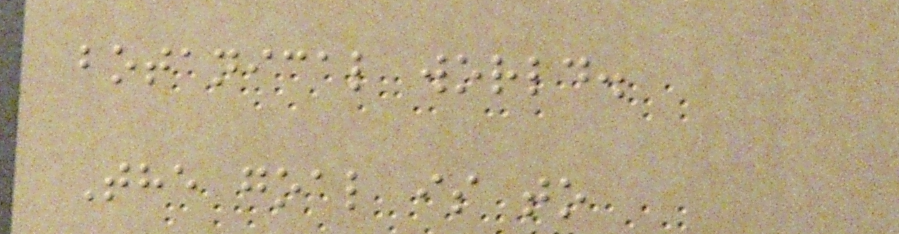botanical world.
The goal is to
